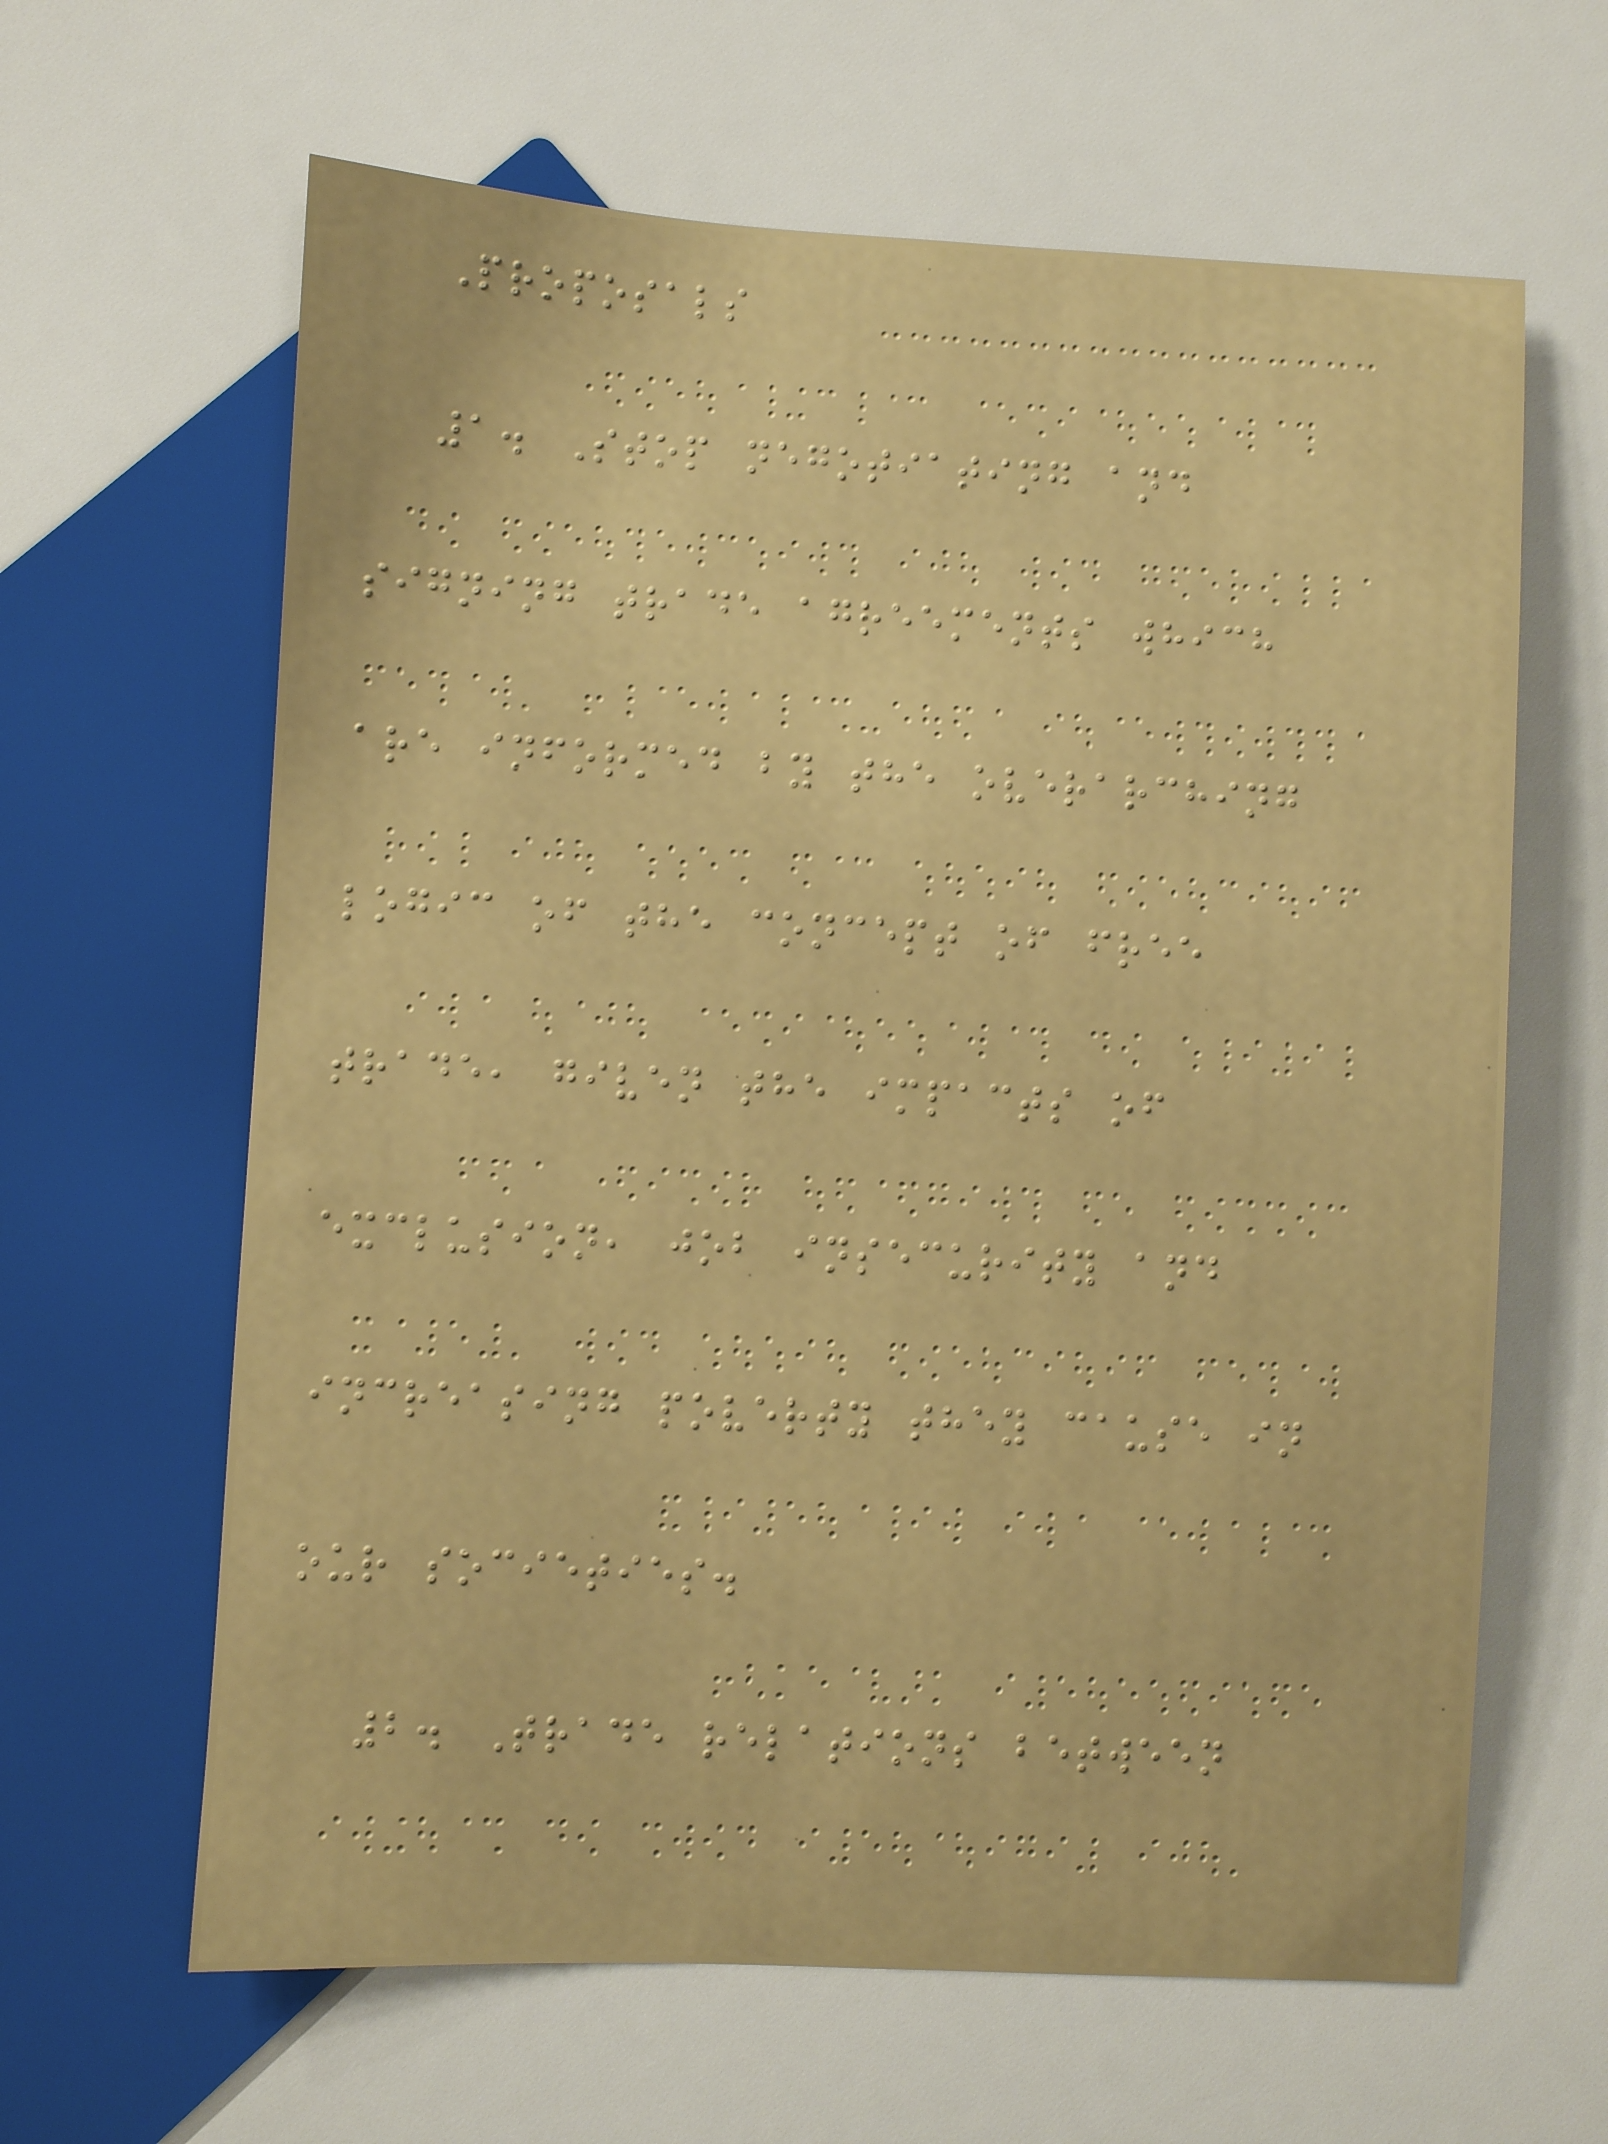Proposals
1. Stop negotiating and
signing trade agreements which
are informed by the overarching
logic of the concept of free
trade, given the impacts of
exclusion, job insecurity and
increasing poverty they cause in
our societies.
2. Trade relations between
